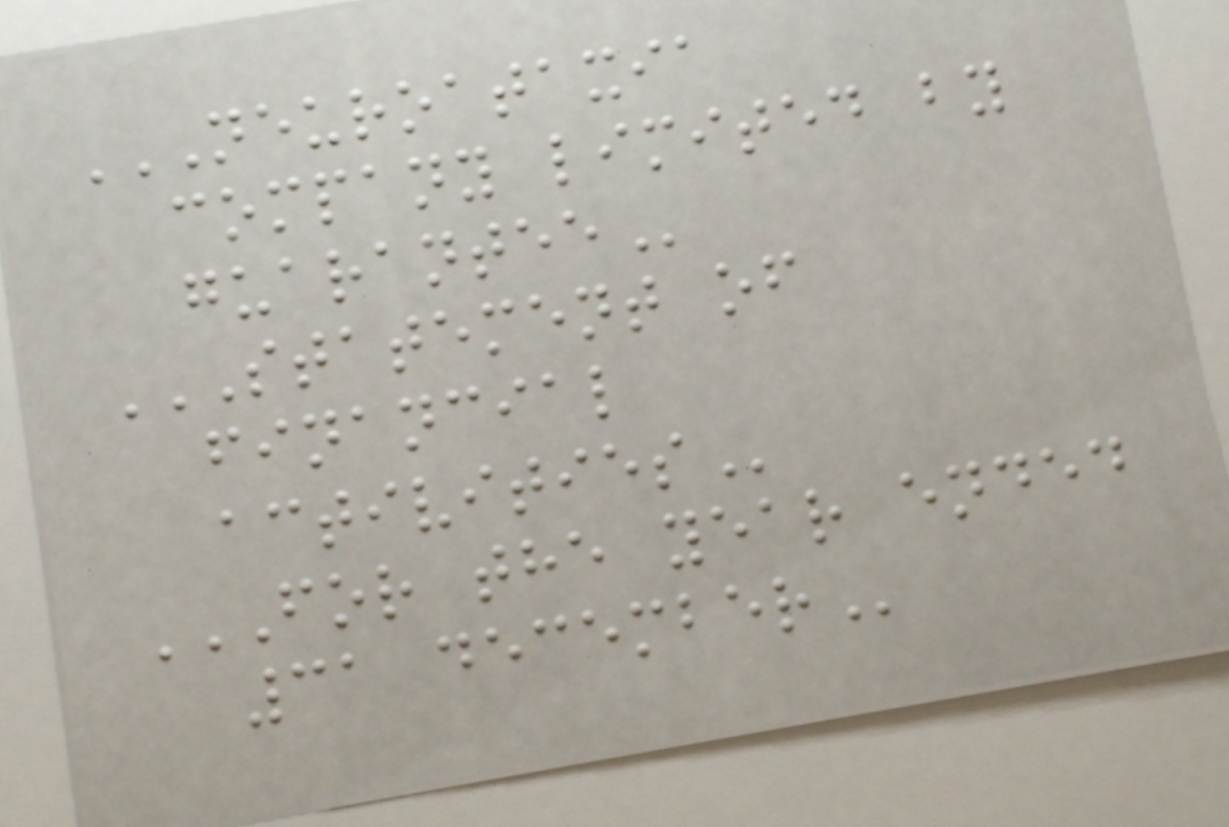NEUROATAXIA
COMPANY LIMITED BY
GUARANTEE
STATEMENT OF
FINANCIAL
ACTIVITIES
FOR THE YEAR ENDED
31 DECEMBER
